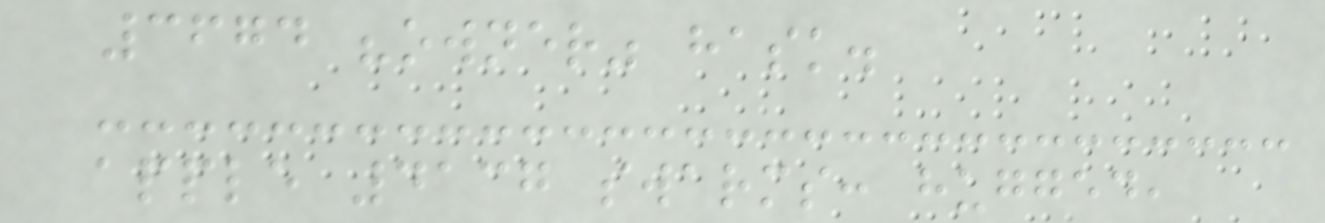3674 "owner" hask.
apple 4137 swarms: hugged,
